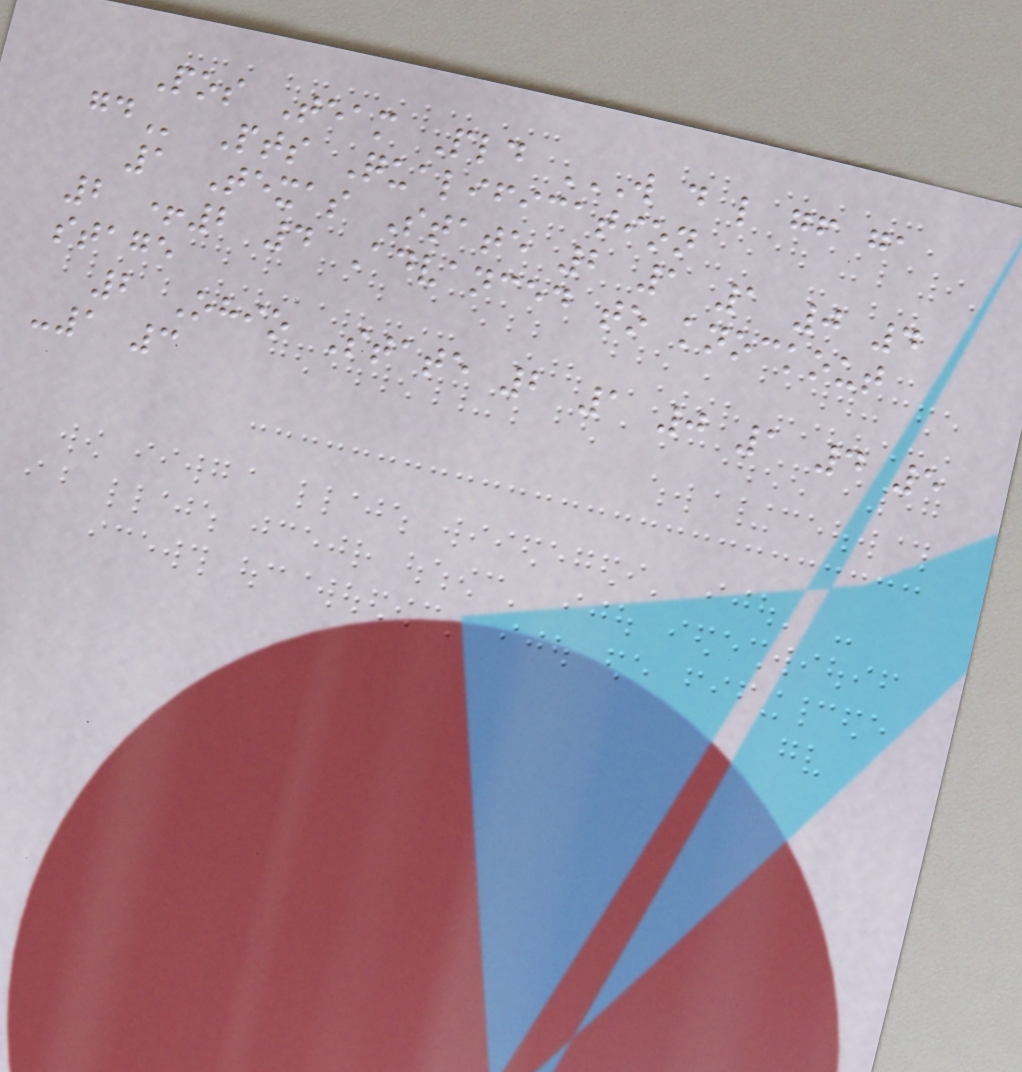Pos Team Pld W D L GF GA
GD Pts Qualification
1 Texas State 2 1 1 0 4
2 +2 4 Advanced to knockout
stage
2 Ohio State 2 1 0 1 4 5
-1 3
